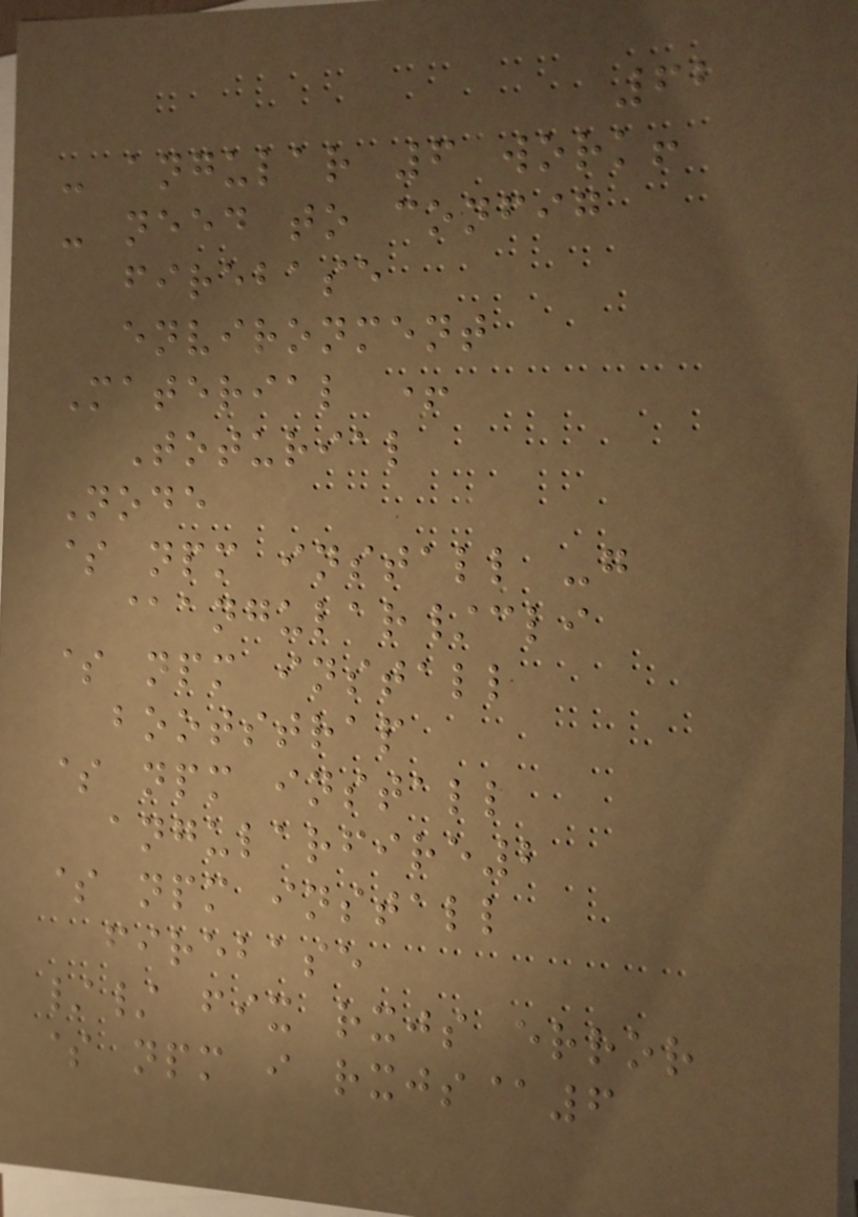62
- angular 6 work!
- need to config
firebase
environment
Material +
Toturial
Node
$ npm install -g
@angular/cli
$ npm install
bootstrap
$ npm install
angularfire2
$ npm install
firebase
// fix rxjs error
$ npm i rxjs@6
